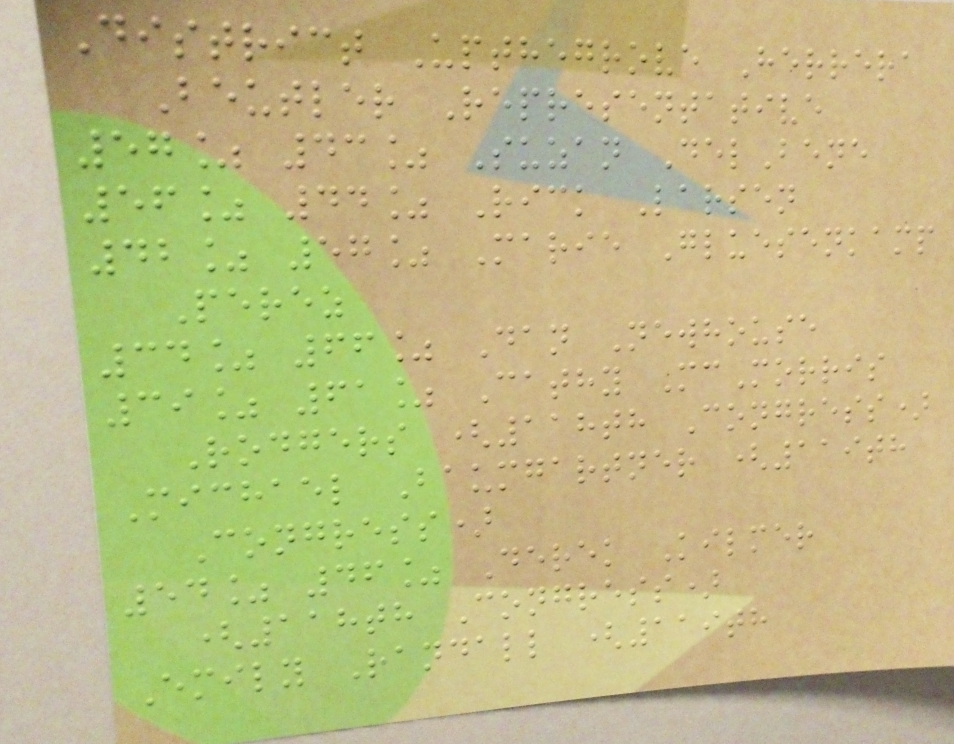District Upthegrove Herrera
Beutler Representative
57% 43% Suzan DelBene
56% 44% Rick Larsen
42% 57% Marie Gluesenkamp
Perez
34% 66% Dan Newhouse
39% 61% Cathy McMorris
Rodgers (118th Congress)
Michael Baumgartner (119th
Congress)
54% 46% Derek Kilmer
(118th Congress)
Emily Randall (119th
